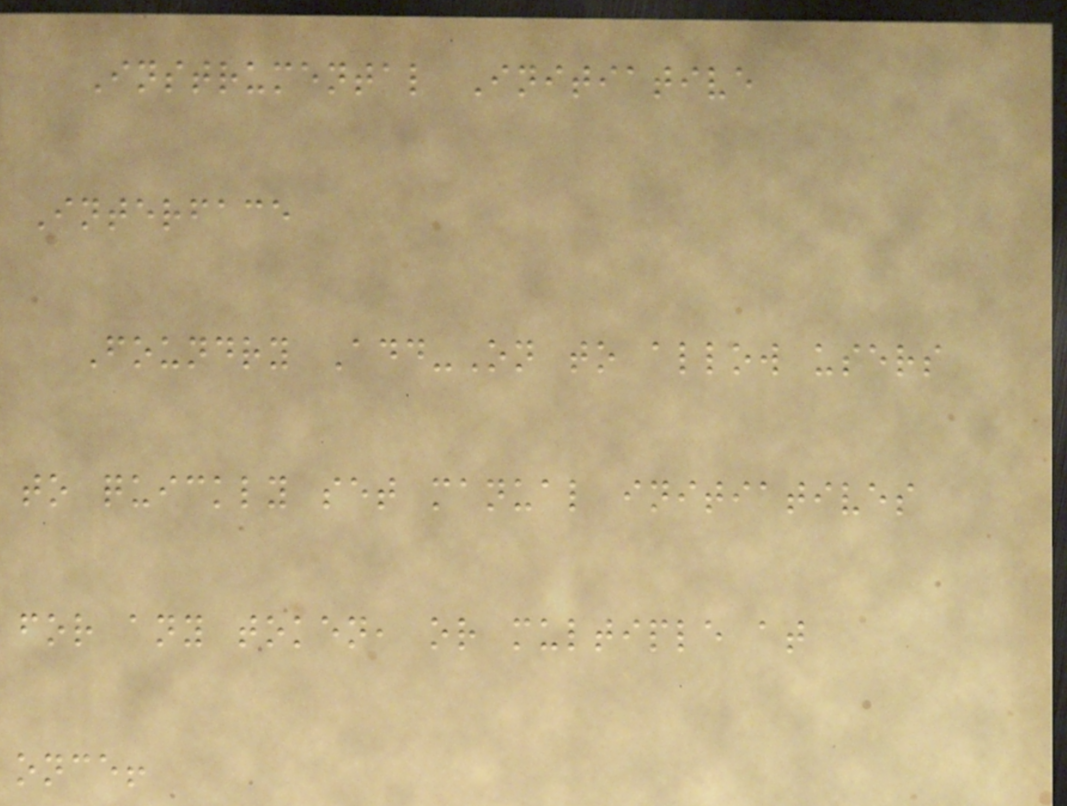Instrumental Initiative
Interface
Foundry Add-On to allow users
to quickly set manual initiatives
for any token, or multiple at
once!
